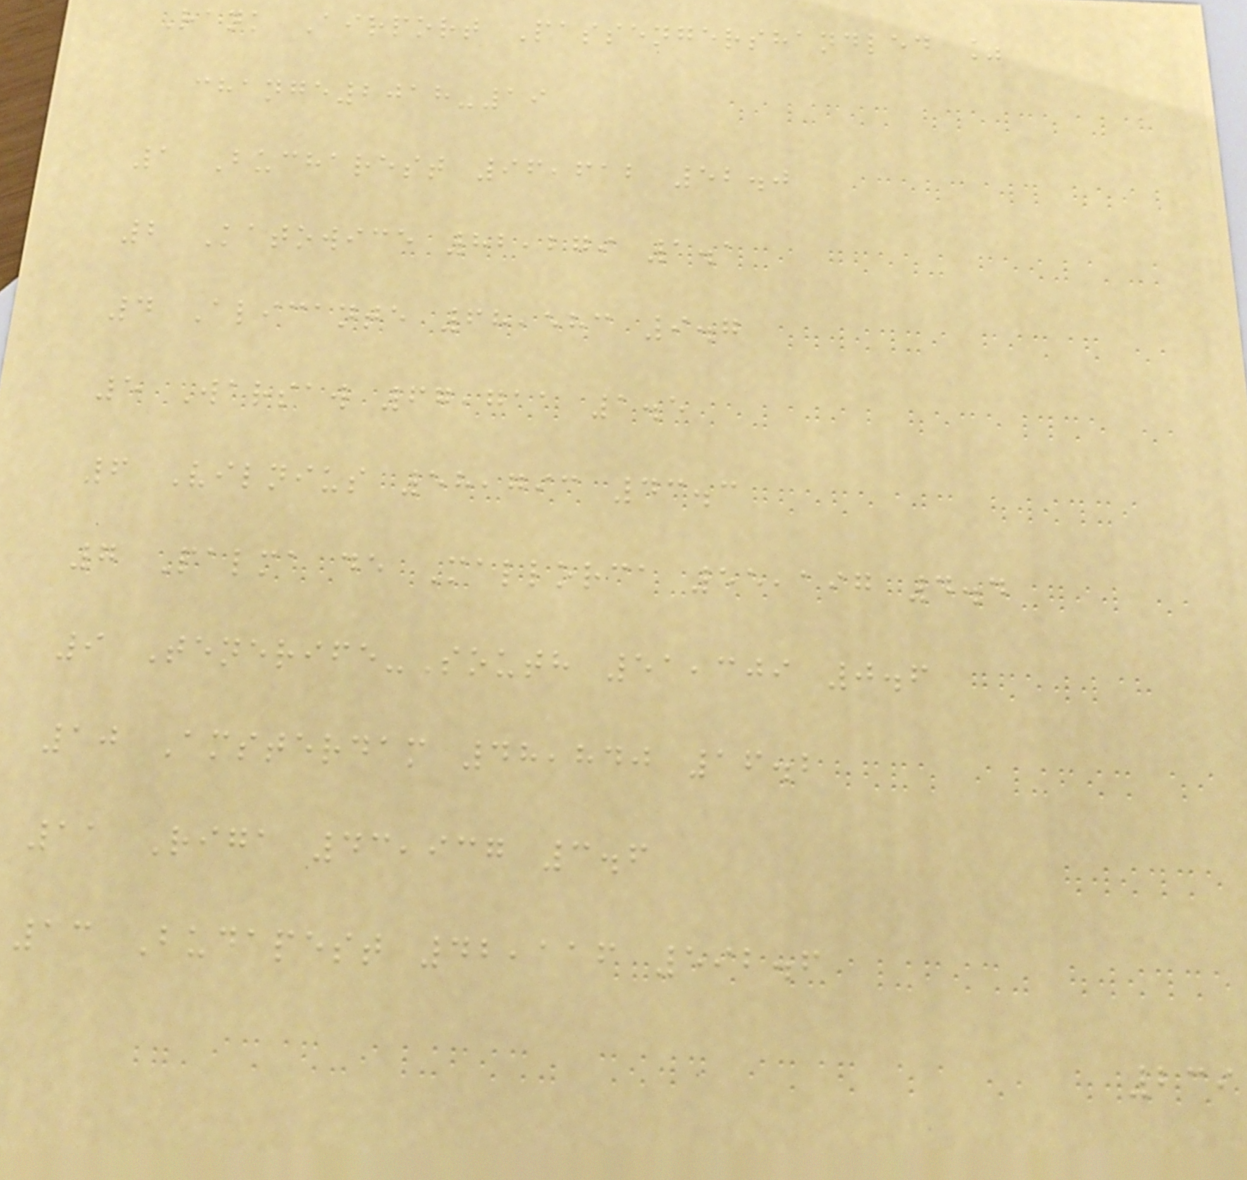Rank Airport Passengershandled %
change2018-19
1 Bucharest 96,612 52.0
2 Katowice 82,279 1.1
4 Alicante 68,583 9.7
5 Warsaw 67,711 1.5
6 Vilnius 58,793 43.3
7 Palma de Mallorca 55,197 4.4
9 Tenerife-South 51,309 0.6
10 Amsterdam 48,840 16.2
11 Riga 43,937 3.6
13 Budapest 42,116 592.6
239
